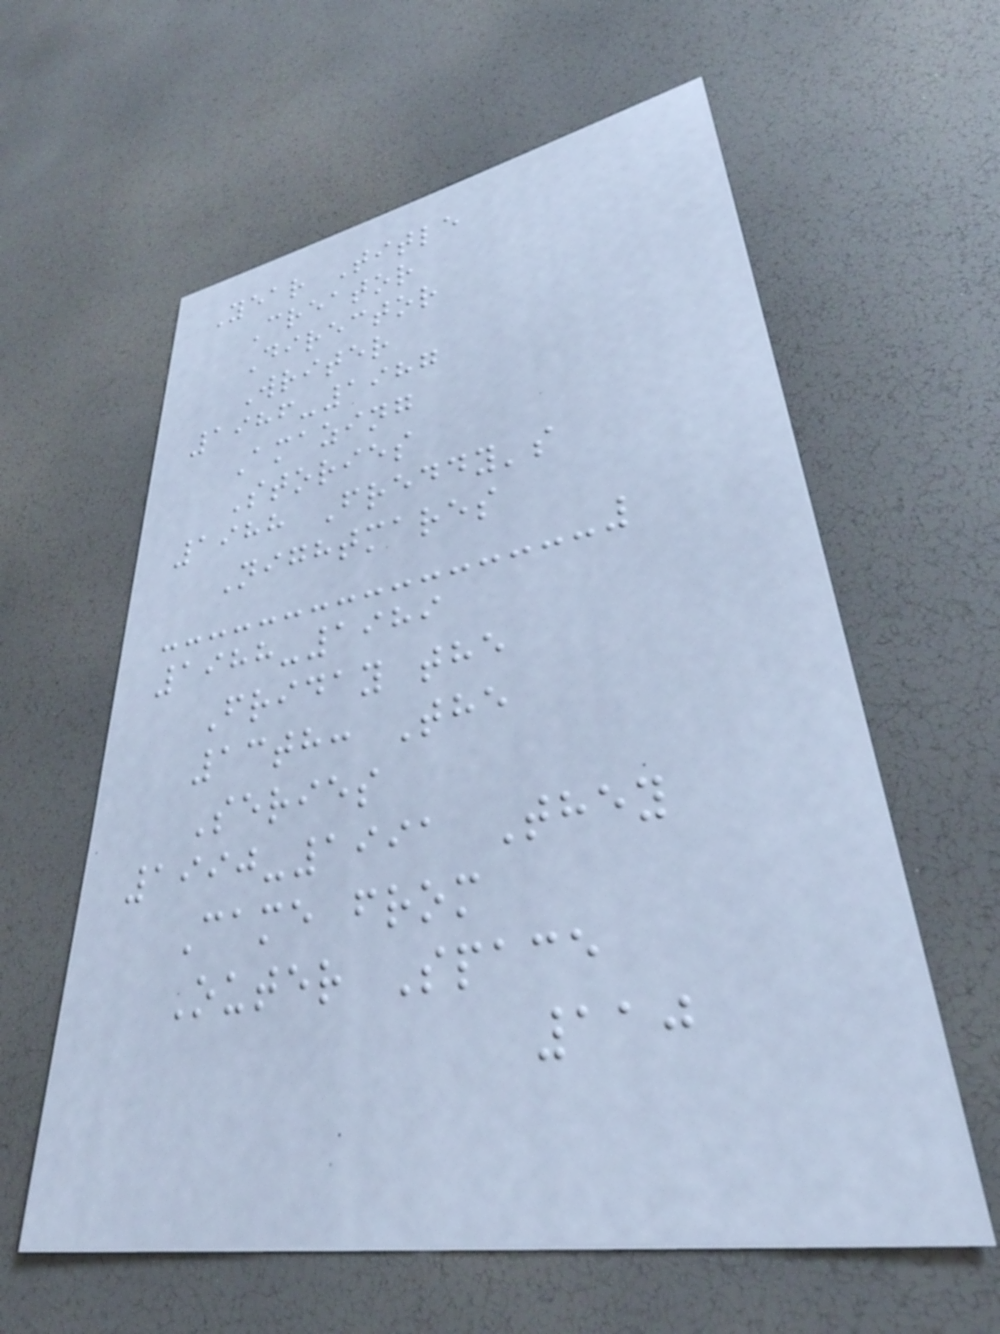Year Title
Creator
Director
Writer
1986-1987
Amazing
Stories
1988 Freddy's
Nightmares
1988-1989
Friday the
13th: The
Series
1990-1991 They
Came from
Outer Space
110
